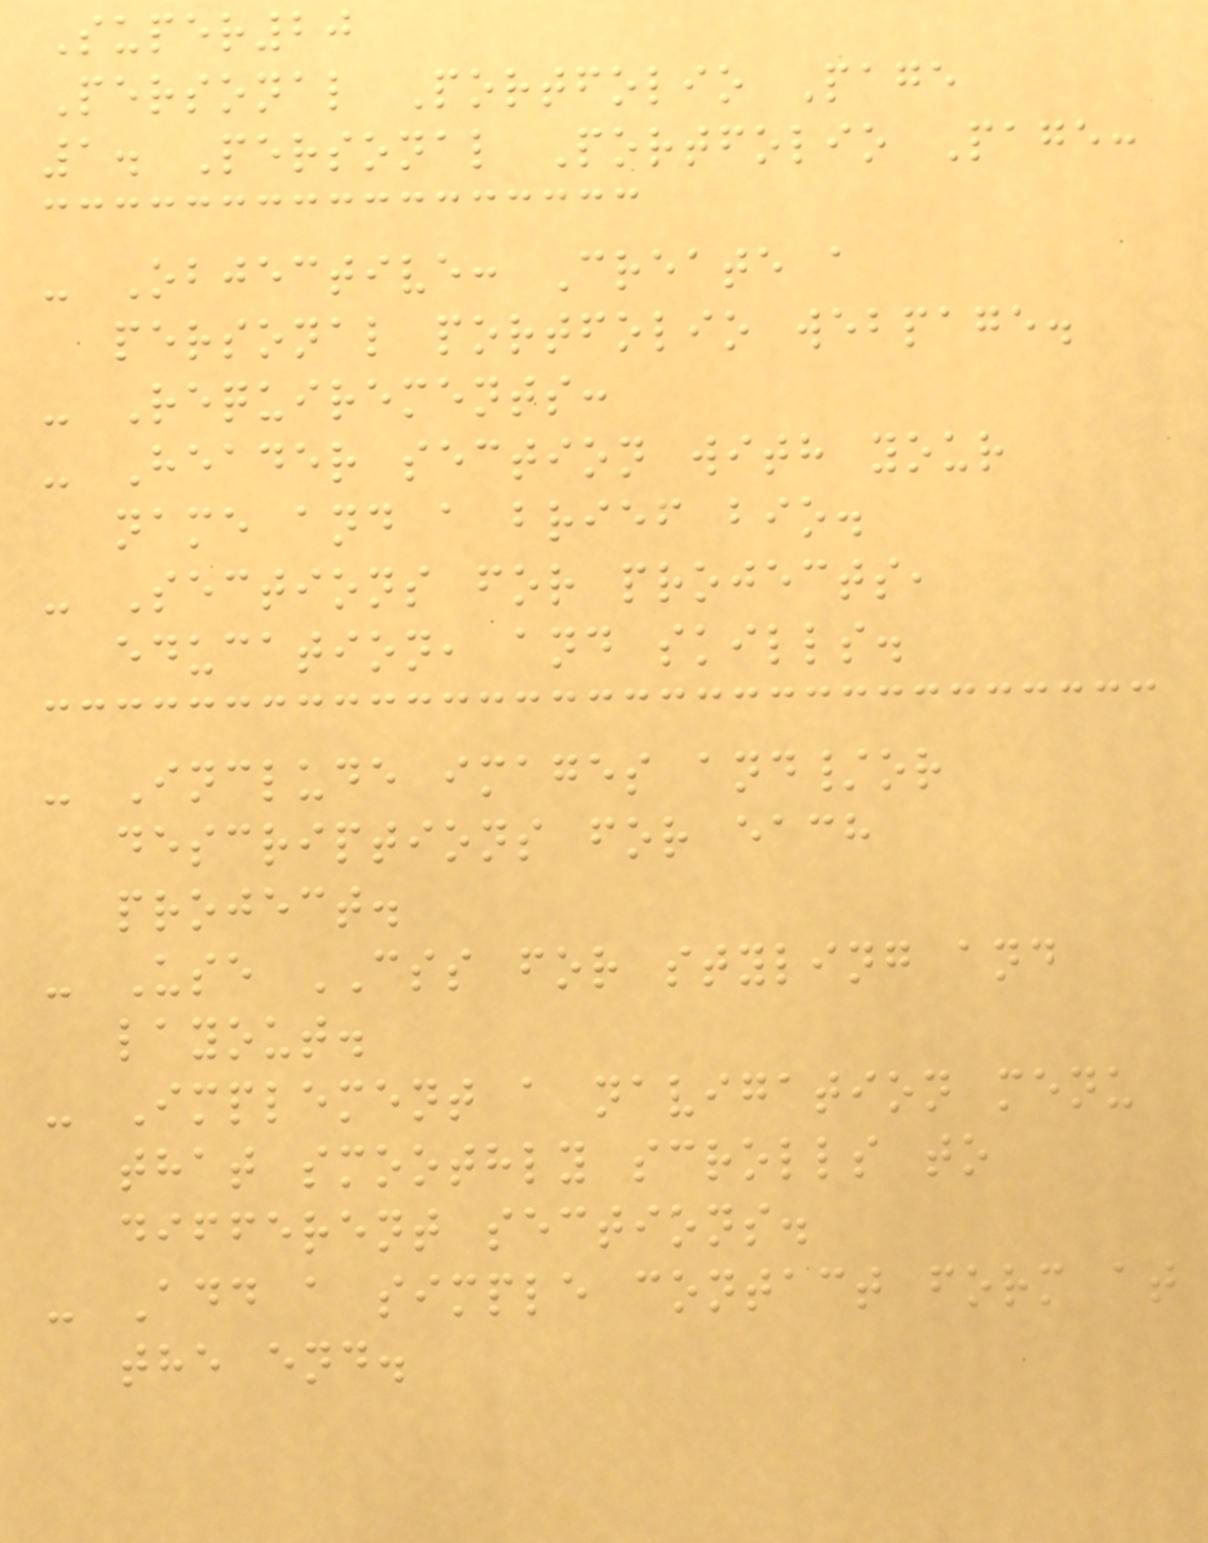Super20
Personal Portfolio Page
1. Personal Portfolio Page:
- Objective: Create a
personal portfolio webpage.
- Requirements:
- Header section with your
name and a brief bio.
- Sections for projects,
education, and skills.
- Include images and/or
descriptions for each
project.
- Use CSS for styling and
layout.
- Implement a navigation menu
that smoothly scrolls to
different sections.
- Add a simple contact form at
the end.
